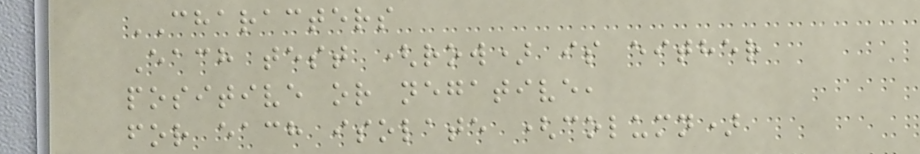CHARACTERS
Each test (row) is either
positive or negative,
for each isolate (column)
